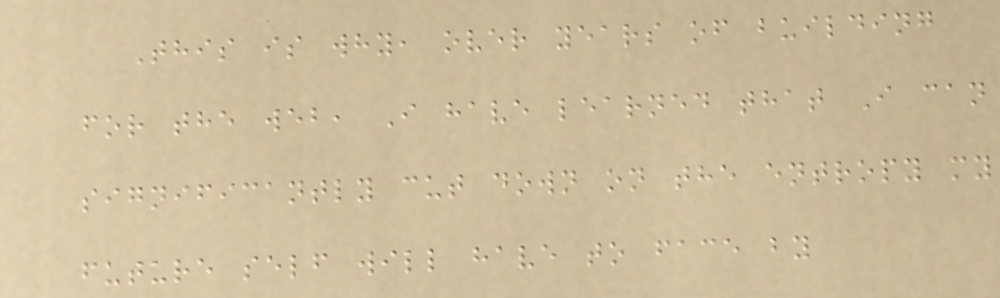This is why, over years of building
for the web, I have learned that I can
significantly cut down on the entropy my
future self will have to face by
